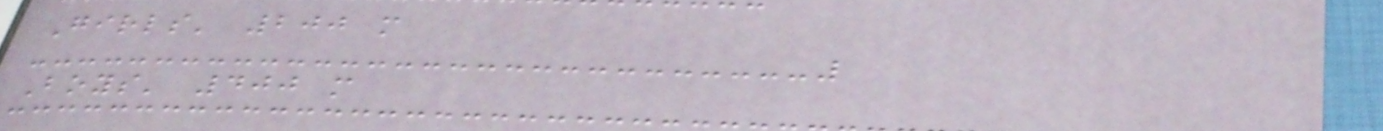Girls' 200 m
Boys' 400 m
